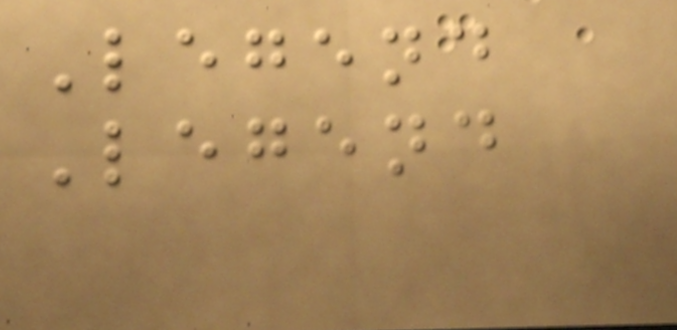Legend
Legend
